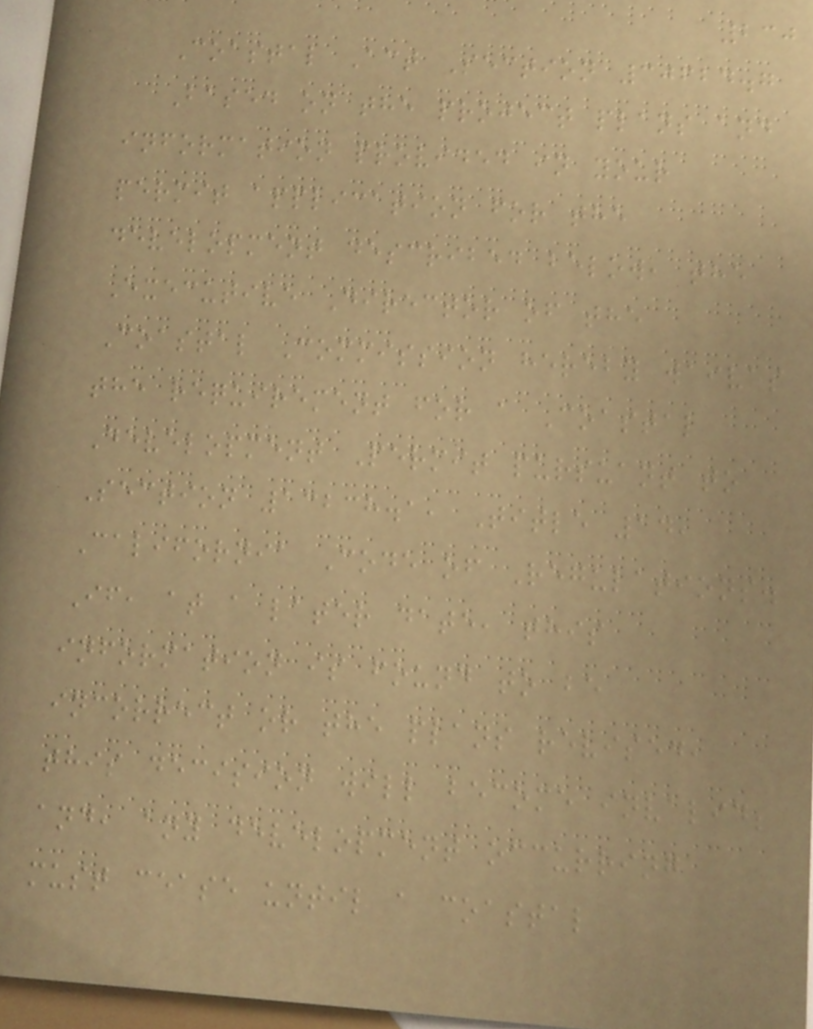230
Coastal Act Section 30624.7
Based on the project plans and
information provided in your
permit application for the
development described below, the
Executive Director of the
Coastal Commission hereby waives
the requirement for a Coastal
Development Permit pursuant to
Section 13238.1, Title 14,
California Code of Regulations.
If, at a later date, this
information is found to be
incorrect or the plans revised,
this decision will become invalid;
and, any development occurring
must cease until a coastal
